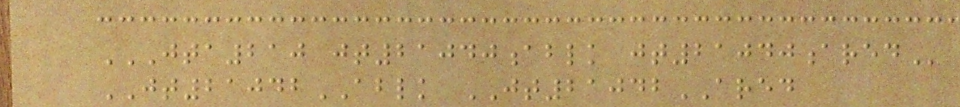JTA210 JT21040ABLK JT21040ARED
JT21042ABLK JT21042ARED
